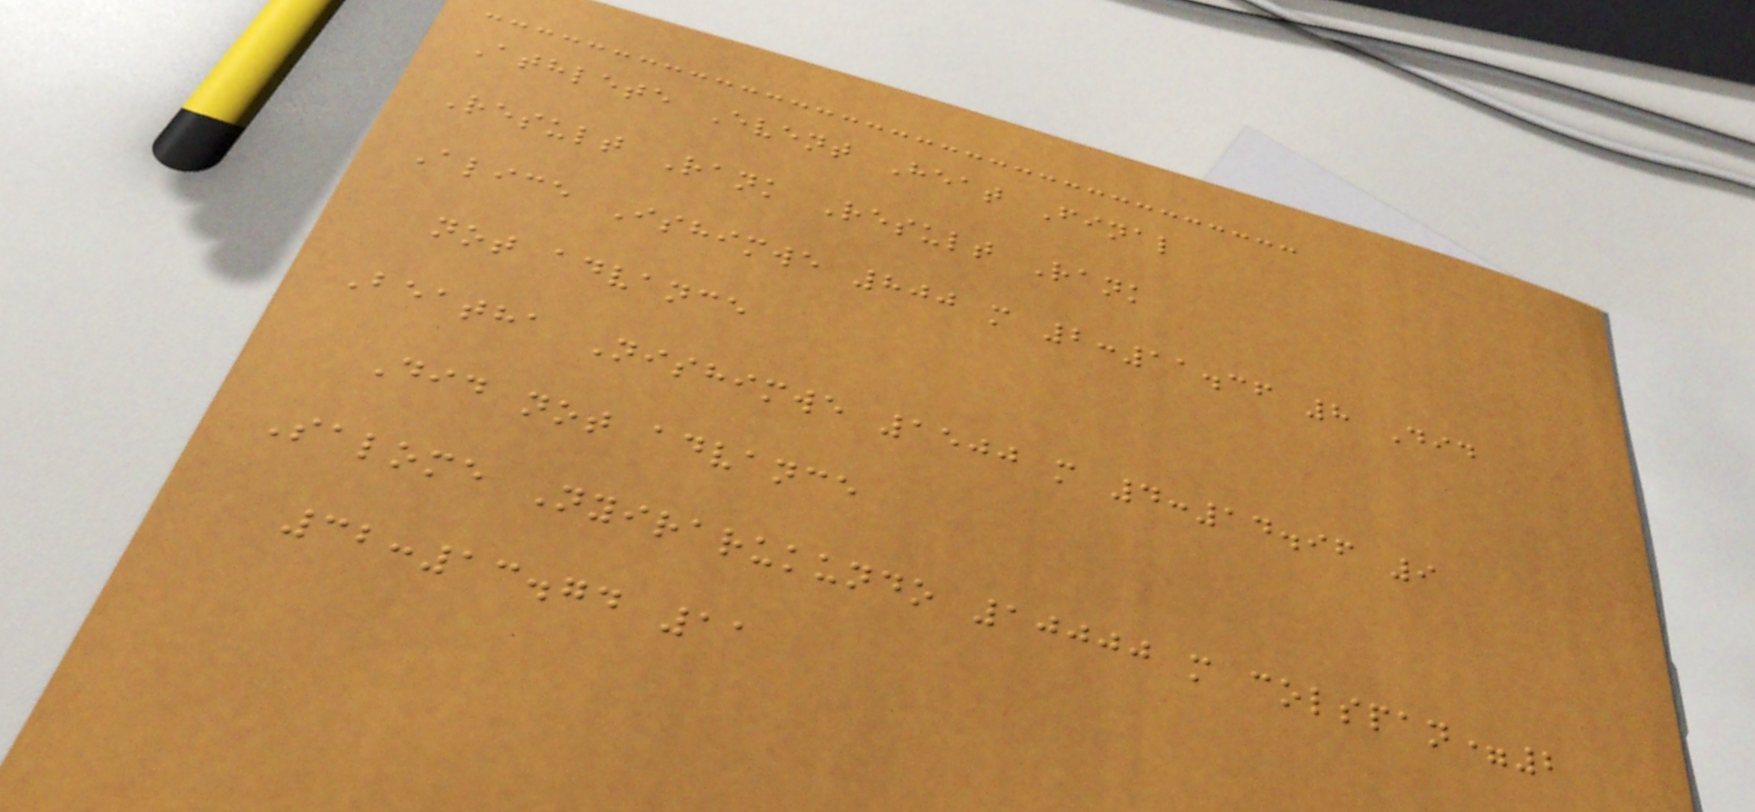Athlete Event Heat Final
Result Rank Result Rank
Alice Ishimwe 800 m 2:11.36 8 Did
not advance
Beatha Nishimwe 1500 m 4:14.96 9
Did not advance
Salome Nyirarukundo 10000 m colspan=2
32:13.74 11
